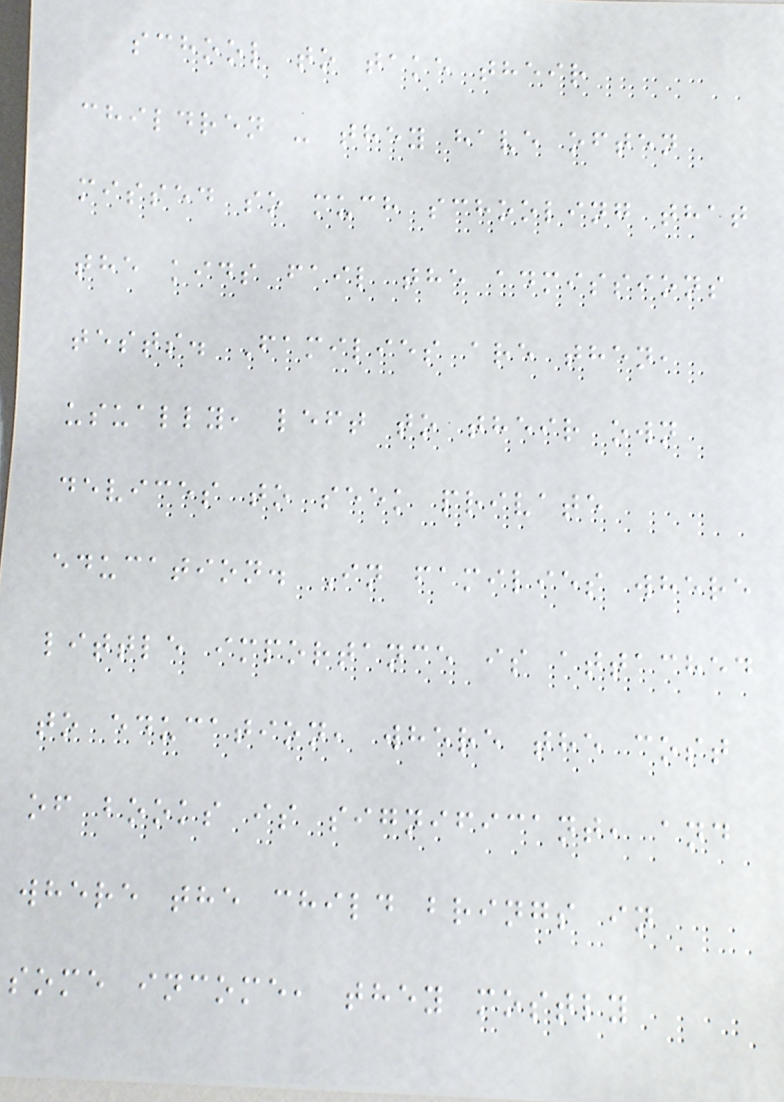school to take their
children - they have often
missed so much schooling that
the kids fail the admissions
tests. Families are then,
usually, left to their own
devices to seek private
education. In families where
little importance is attached
to education, where the cost
of books is significant, and
where the child brings in
some income, they mostly
